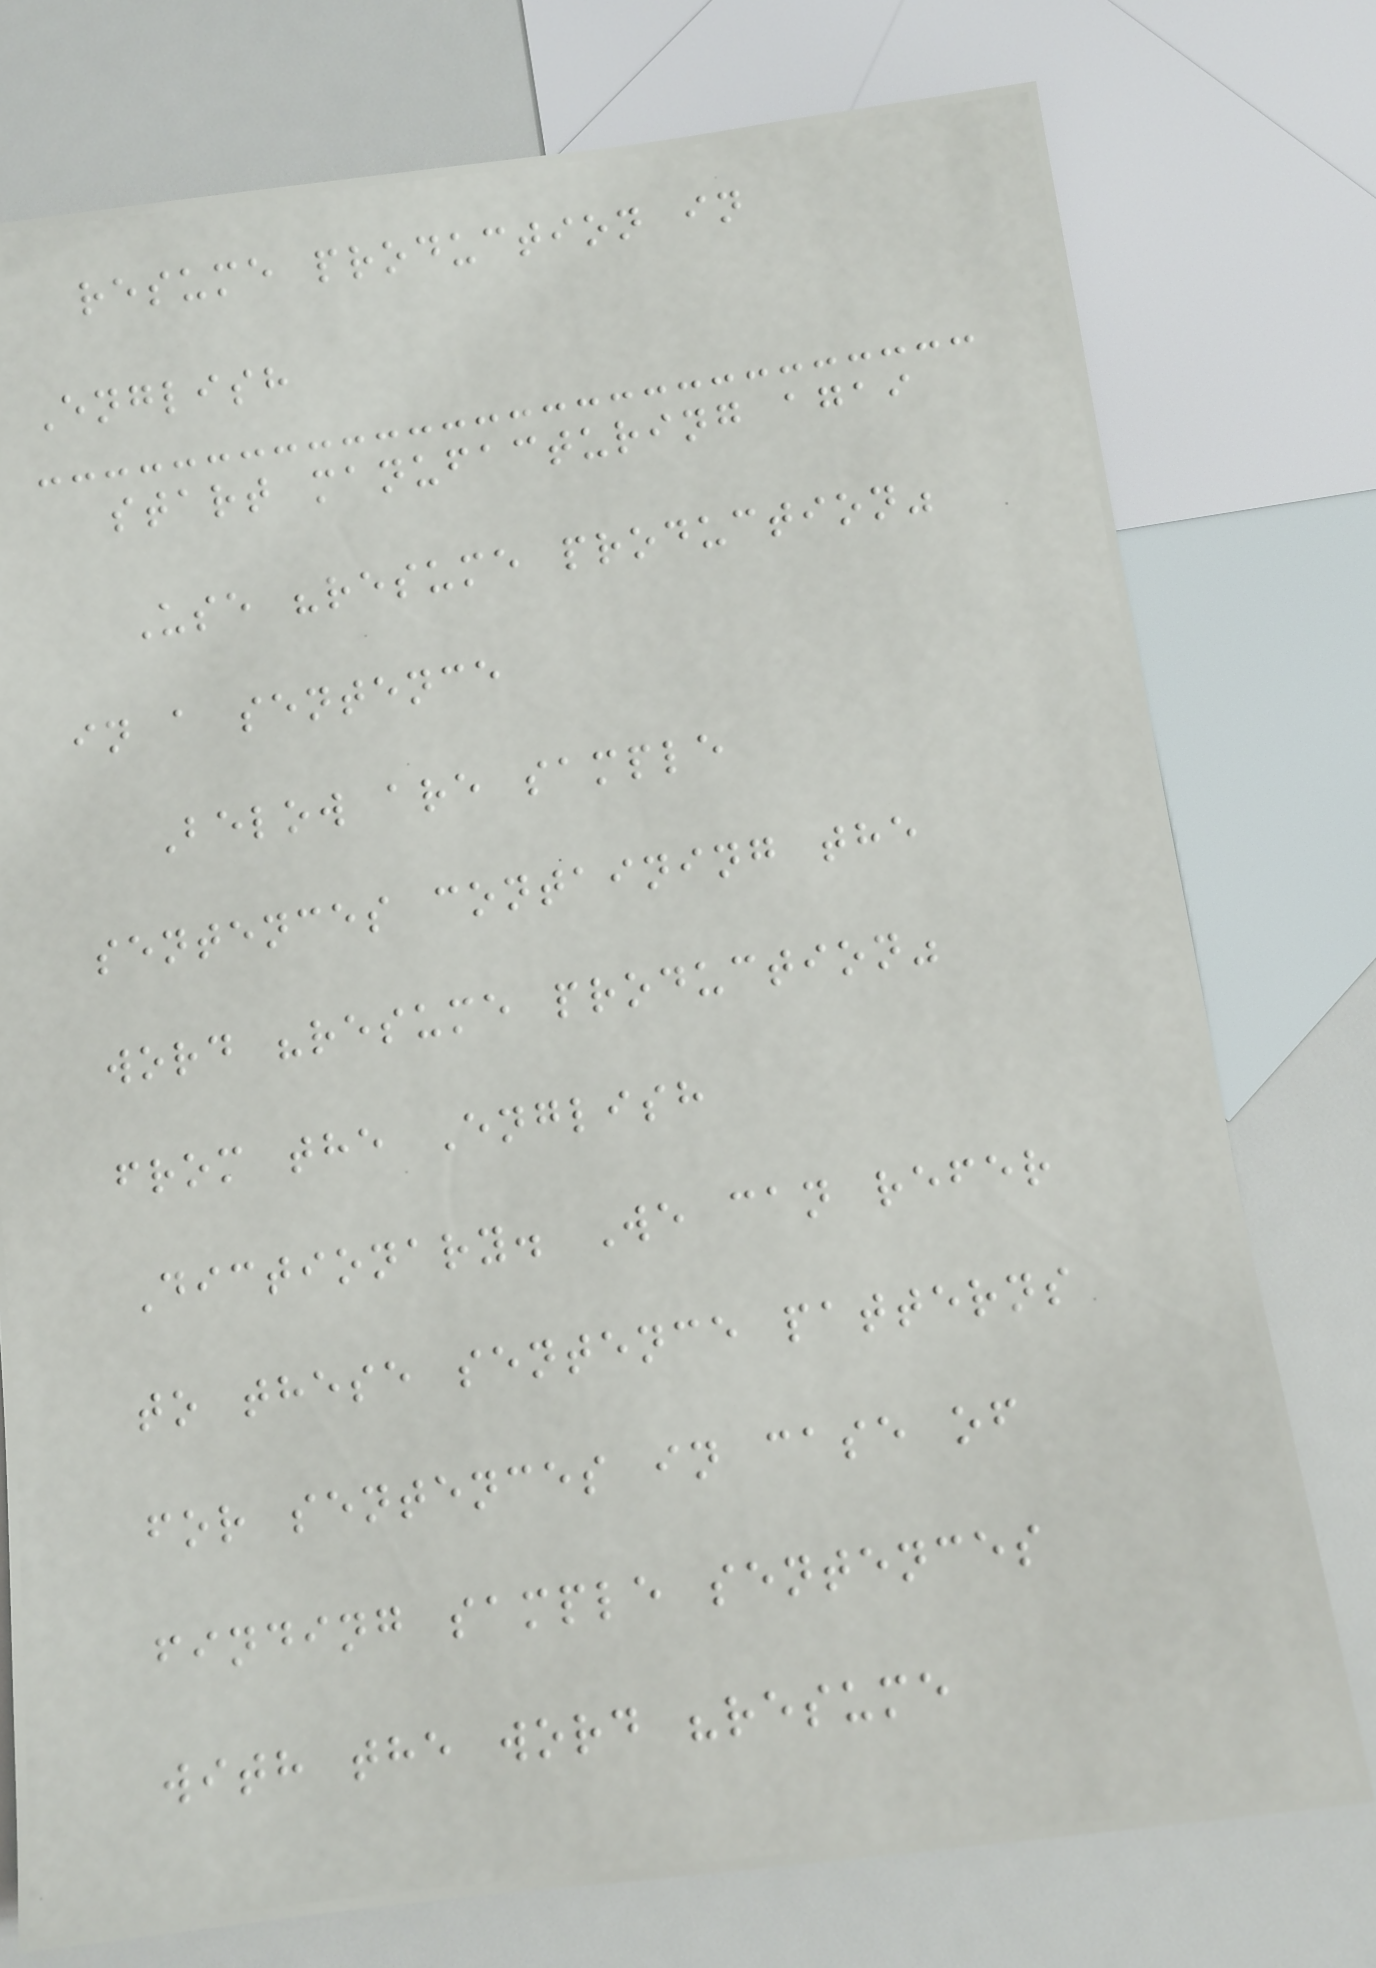resume production in
English
start manufacturing agai
Use "resume production"
in a sentence
Below are sample
sentences containing the
word "resume production"
from the English
Dictionary. We can refer
to these sentence patterns
for sentences in case of
finding sample sentences
with the word "resume
